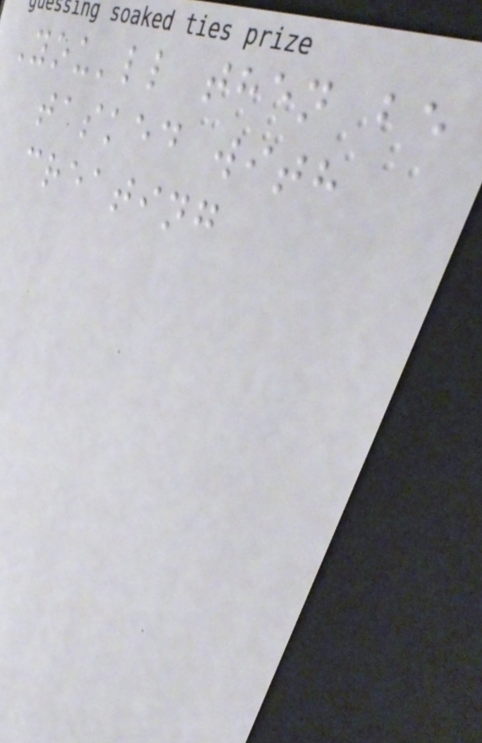You'll then be
tasked with
creating
